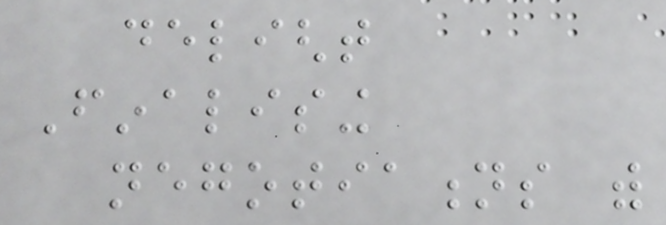delight
Finalising
negotiations with
